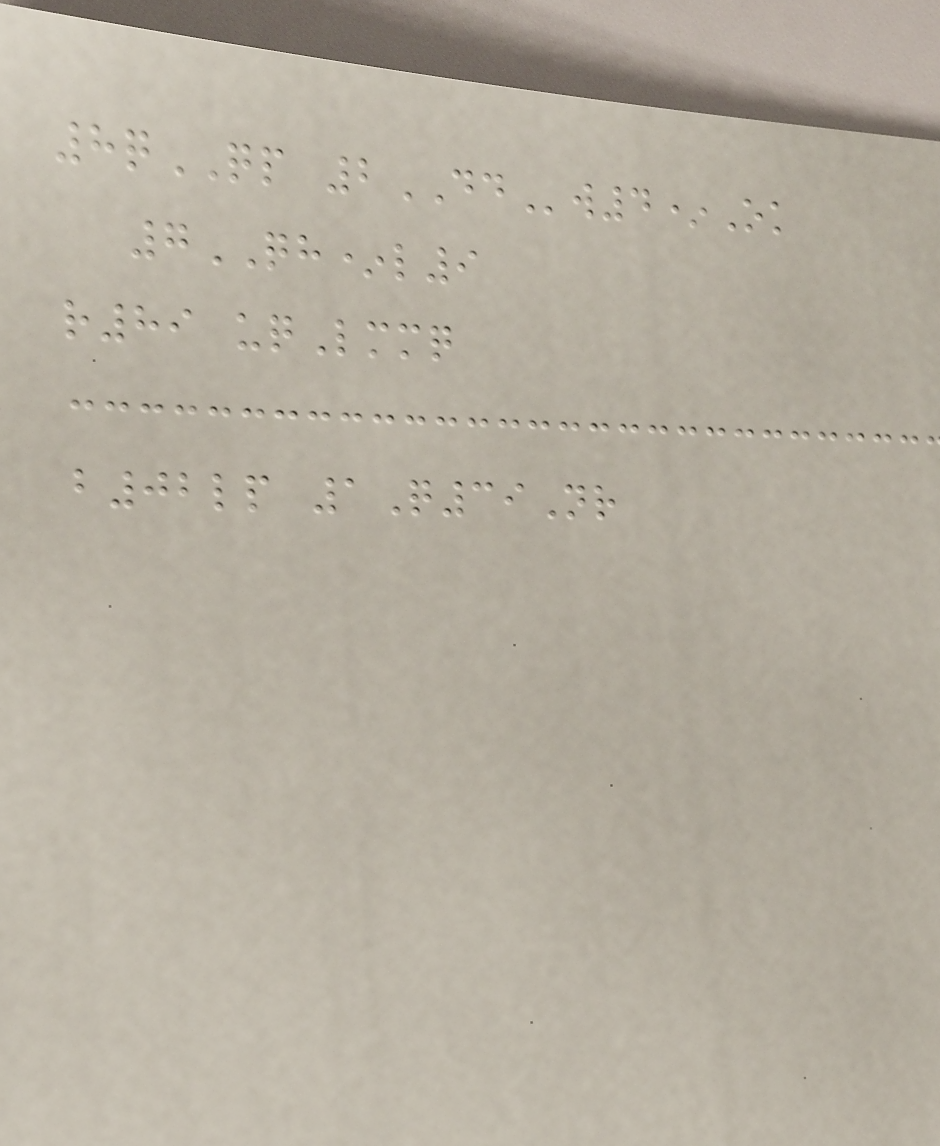8qQP 2DDw4*Ok
7QH*l9
r89 uqLmmq
b02lp 1Q39Nr
